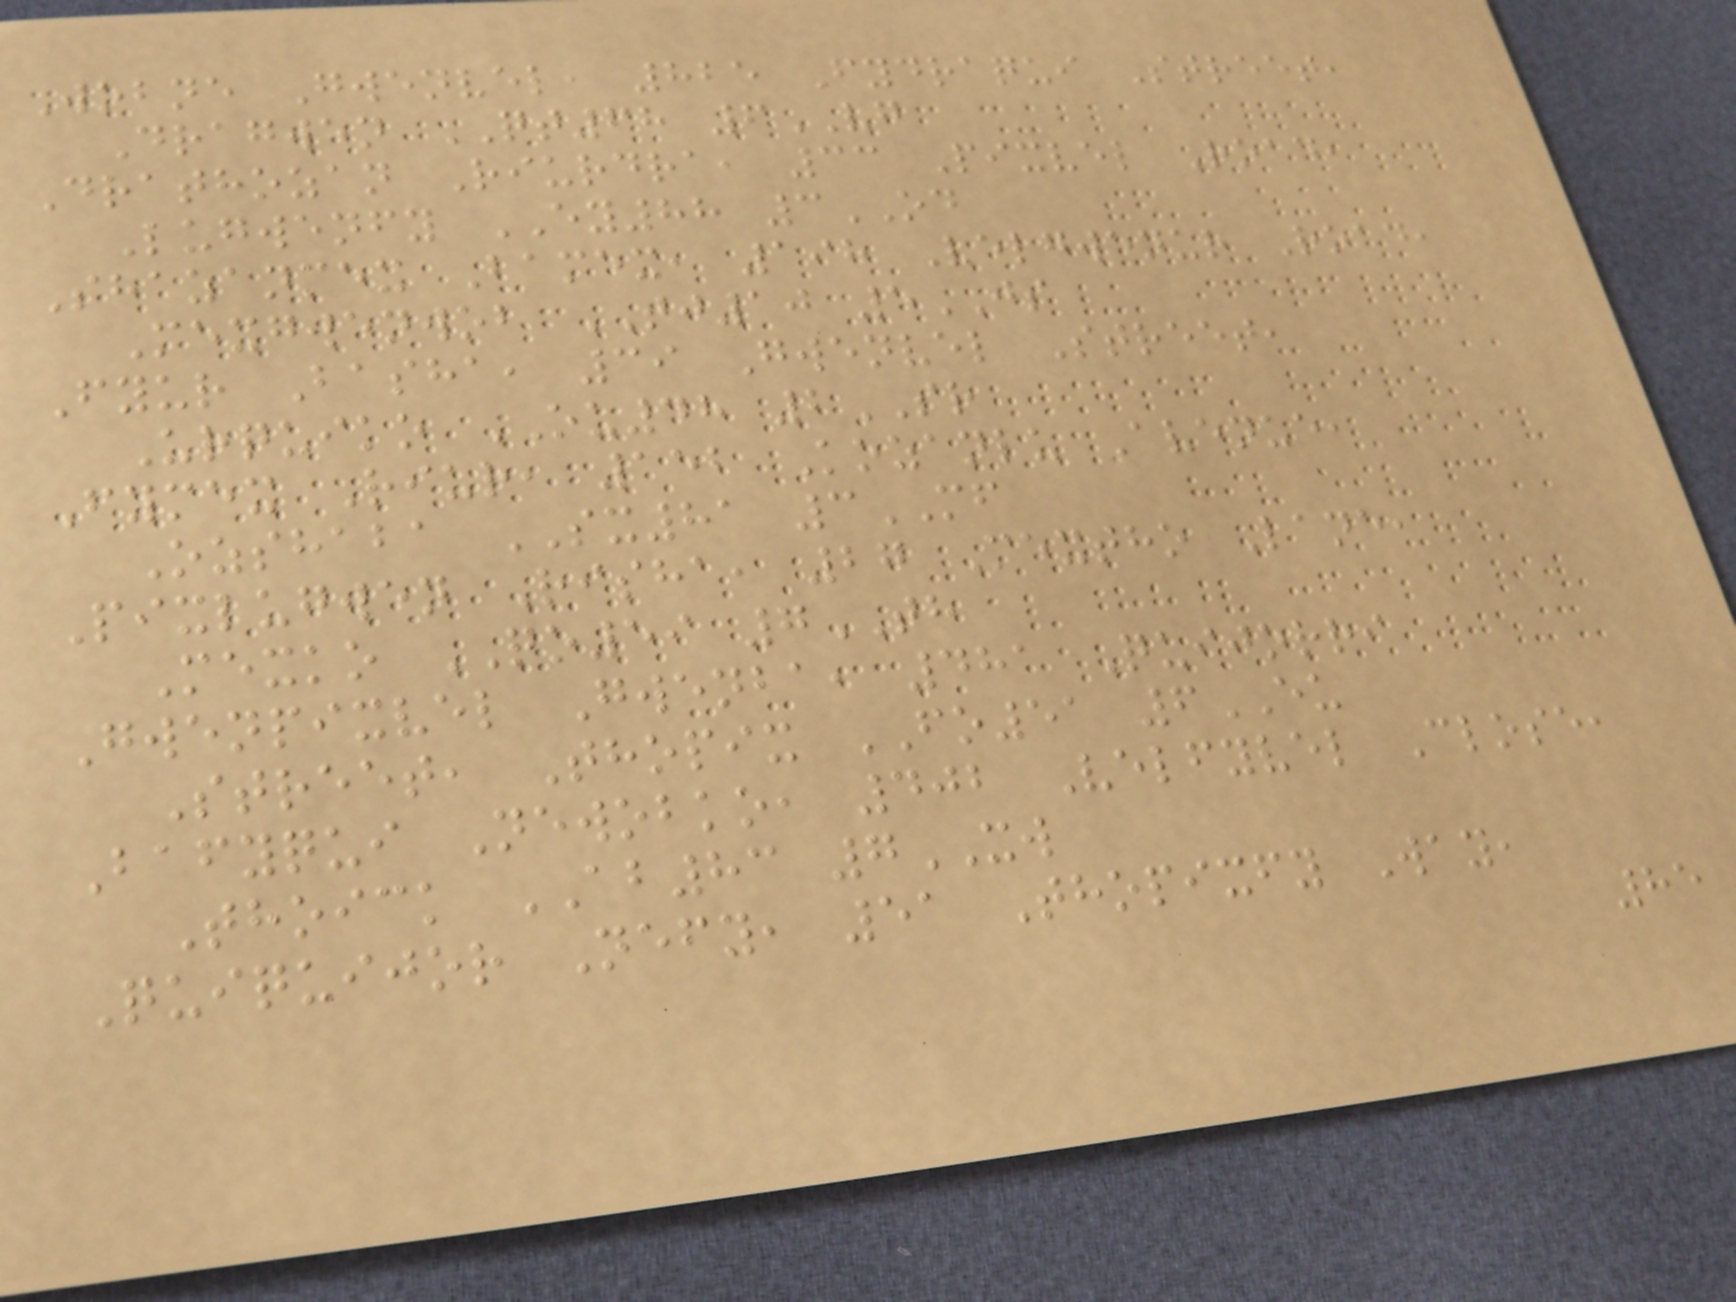Wobne Gwenvel, 825 Fydraqui Street,
Dragwen QT68 6VG
Drathozan Riurdra, 33 Pixvel Road,
Lugwenfy EY88 3OD
Shazanmex Bamex, 198 Velgwenur Road,
Mexgwenwob TJ10 5JS
Fyur Basha, 39 Gwenvel Street,
Urquiko OU48 2SR
Fymex Riur, 152 Kozanlu Avenue,
Ozshaba SX81 3MF
Pixlugwen Risha, 27 Mextho Lane,
Mexko QO59 7TH
Gwenpixvel Gwenba, 481 Quijorri
Street, Thopix FO51 6EU
Bafyqui Newobko, 402 Velfyvel Close,
Thoick AB83 7XW
Quiquijor Nefy, 51 Thopixfy Way,
85
